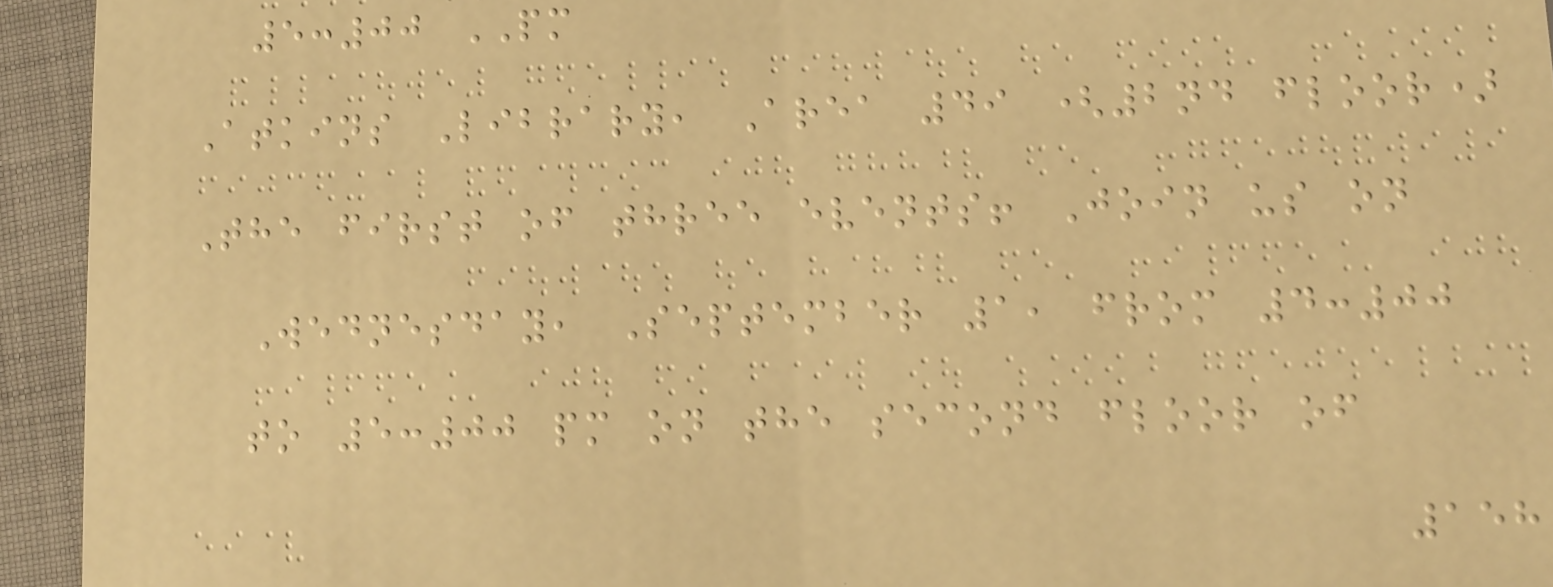5:00 PM
Atkins Library, Area 49 (2nd floor)
The first of three events! Join us on
Wednesday, September 1, from 4:00
to 5:00 pm on the second floor of
158
